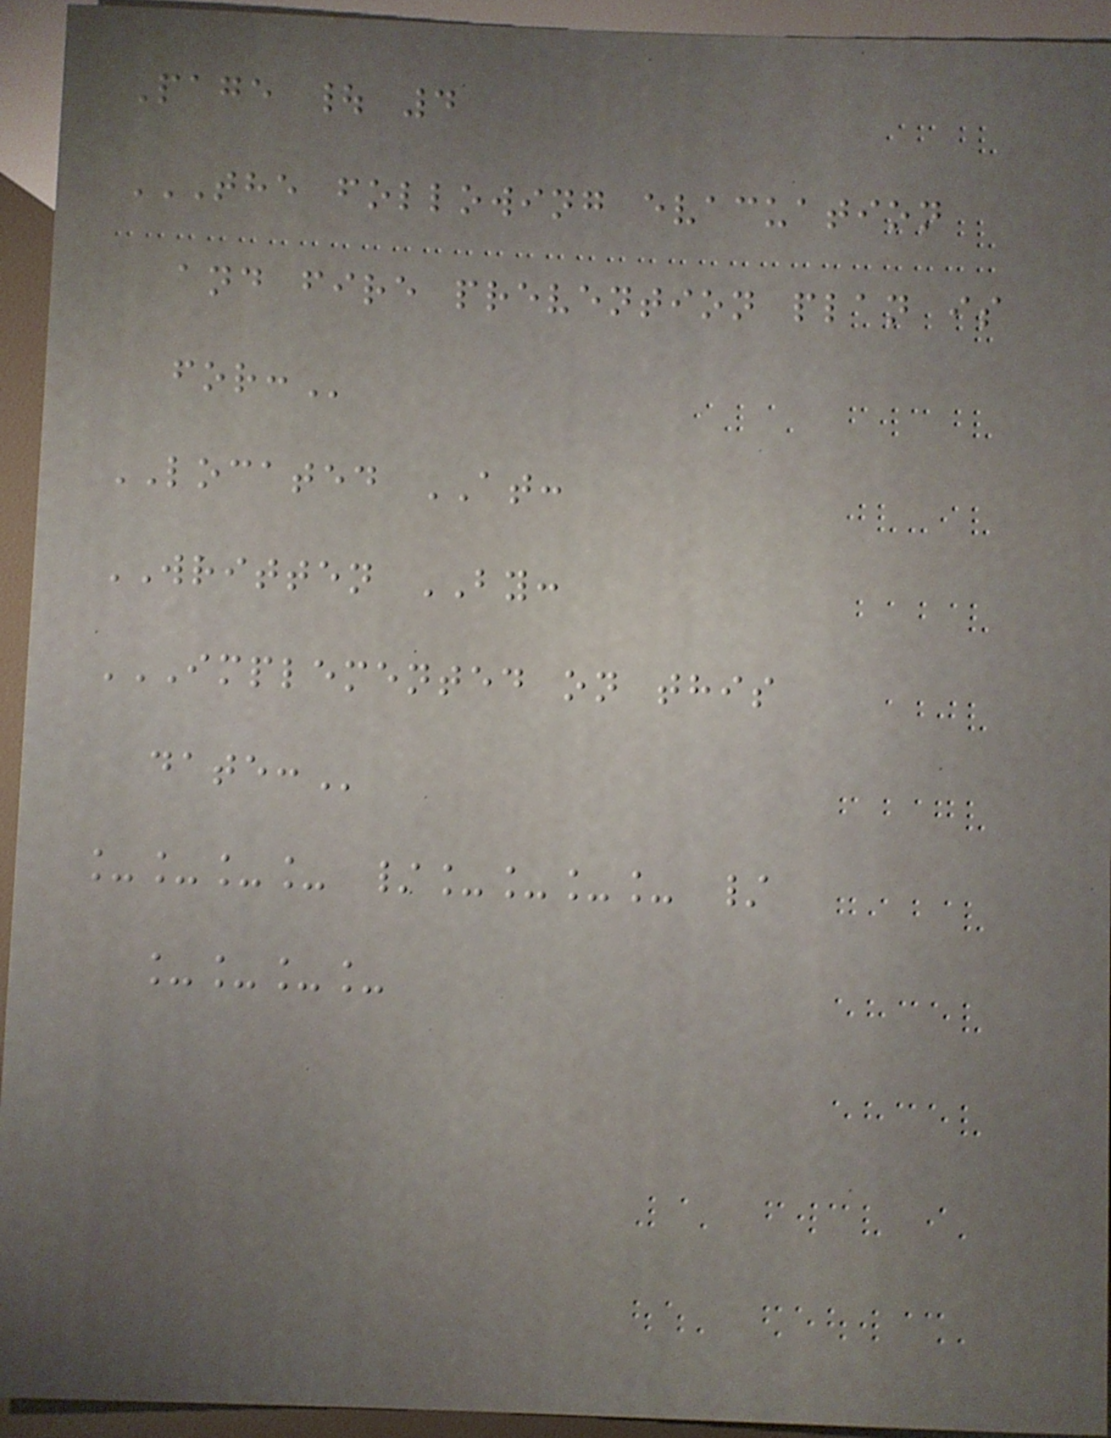Page | 4
THE FOLLOWING EVACUATION
AND FIRE PREVENTION PLAN IS
FOR:
LOCATED AT:
WRITTEN BY:
IMPLEMENTED ON THIS
DATE:
____ /____ /
____
